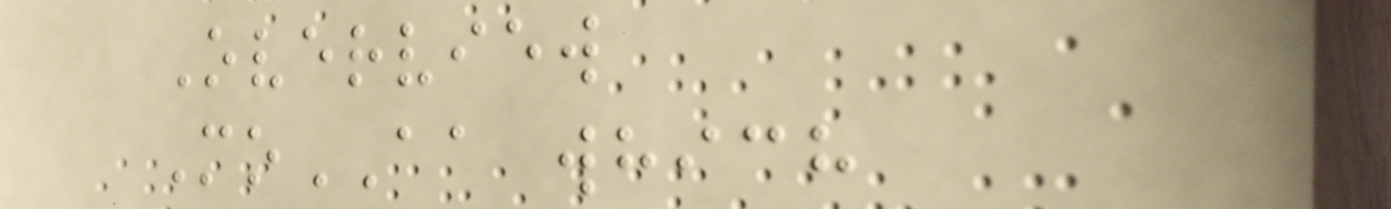Overview
MoAA which
